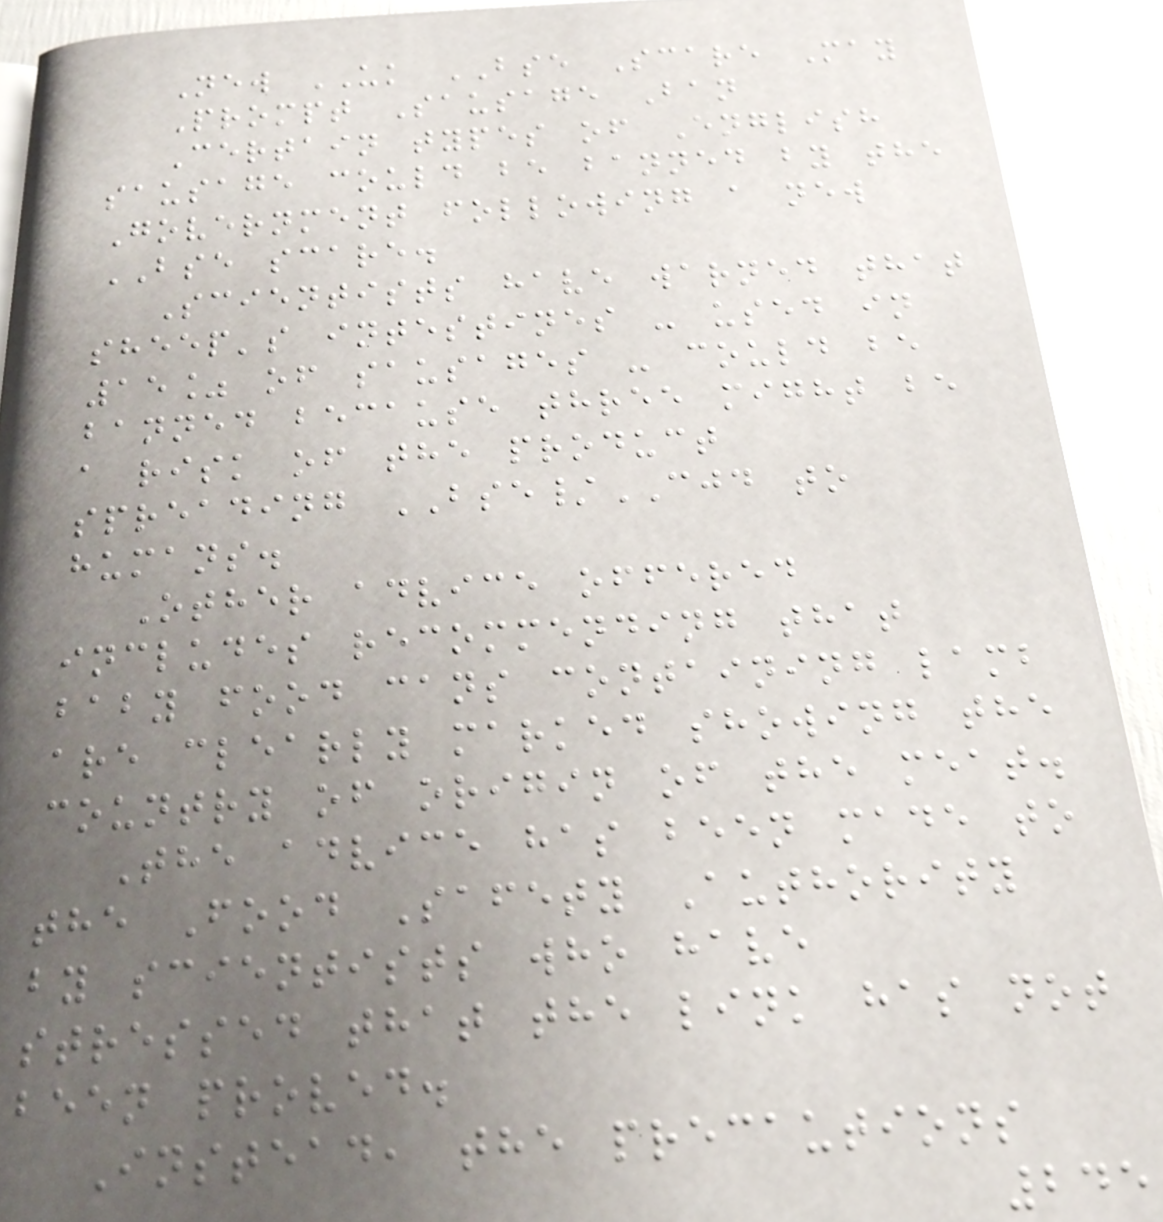New UK BSE Scare May
Prompt Sausage Ban
Certain types of English
sausage could be banned by the
Government following a new
BSE scare.
Scientists have warned that
sheep's intestines - used in
15% of sausages - could be
banned because three might be
a risk of the product
spreading BSE/CJD to
humans.
Other advice offered
includes recommending that
baby food cans containing lamb
are clearly marked showing the
country of origin of the meat.
The advice has been made to
the Food Safety Authority
by scientists who have
stressed that the link has not
been proved.
Instead, the precautions
245
